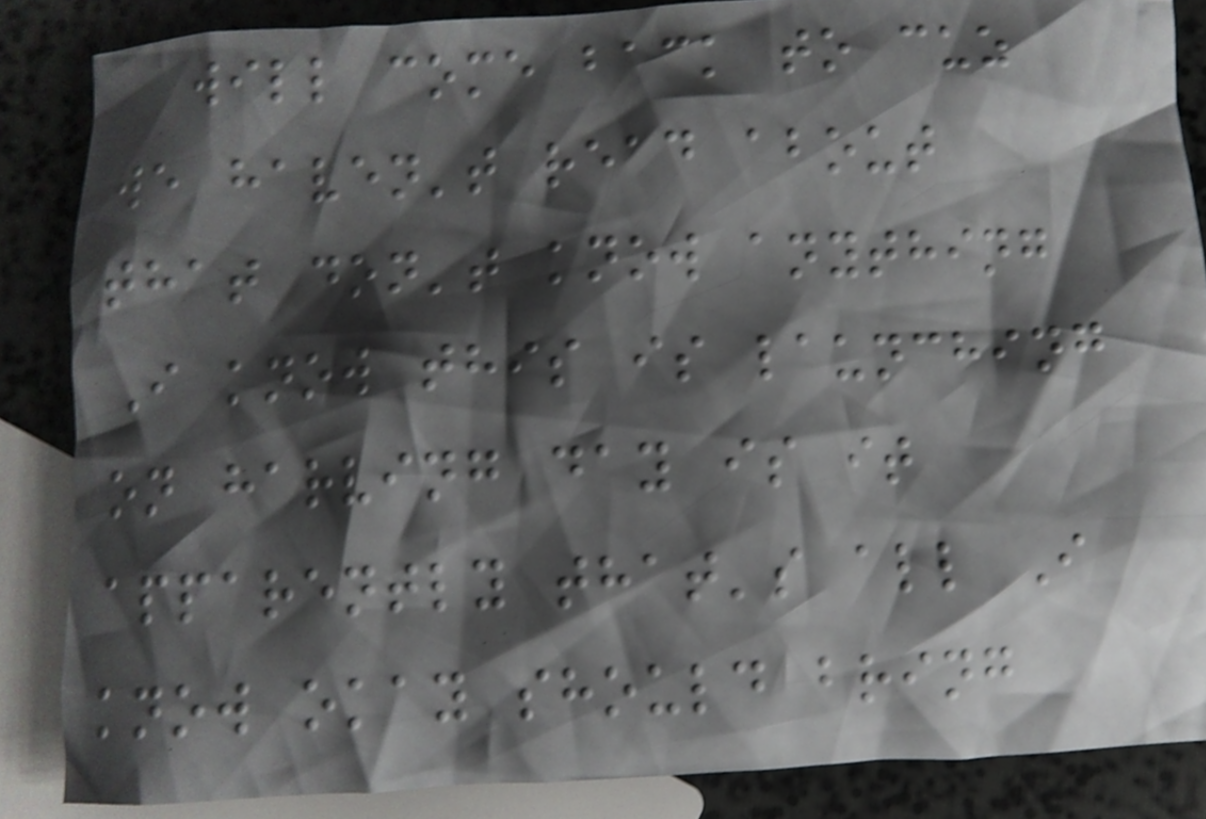will come back to cuz
we haven't read about
that don't know anything
I know this is launching
on harving day is it
apparently that's all I
know okay should bring
